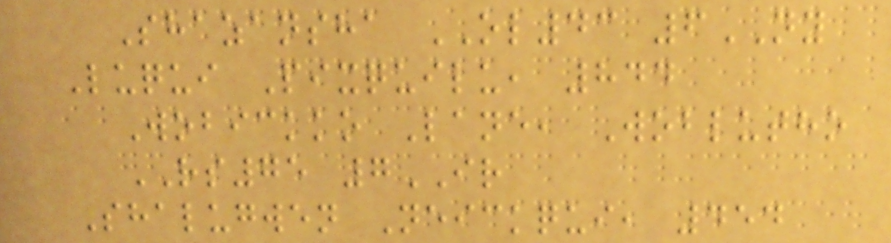Shazansha OL43 6NY
Luqui Pixquilu, 844
Wobickko Lane, Woblutho
RS75 7IR
Shalugwen Neickqui, 454
